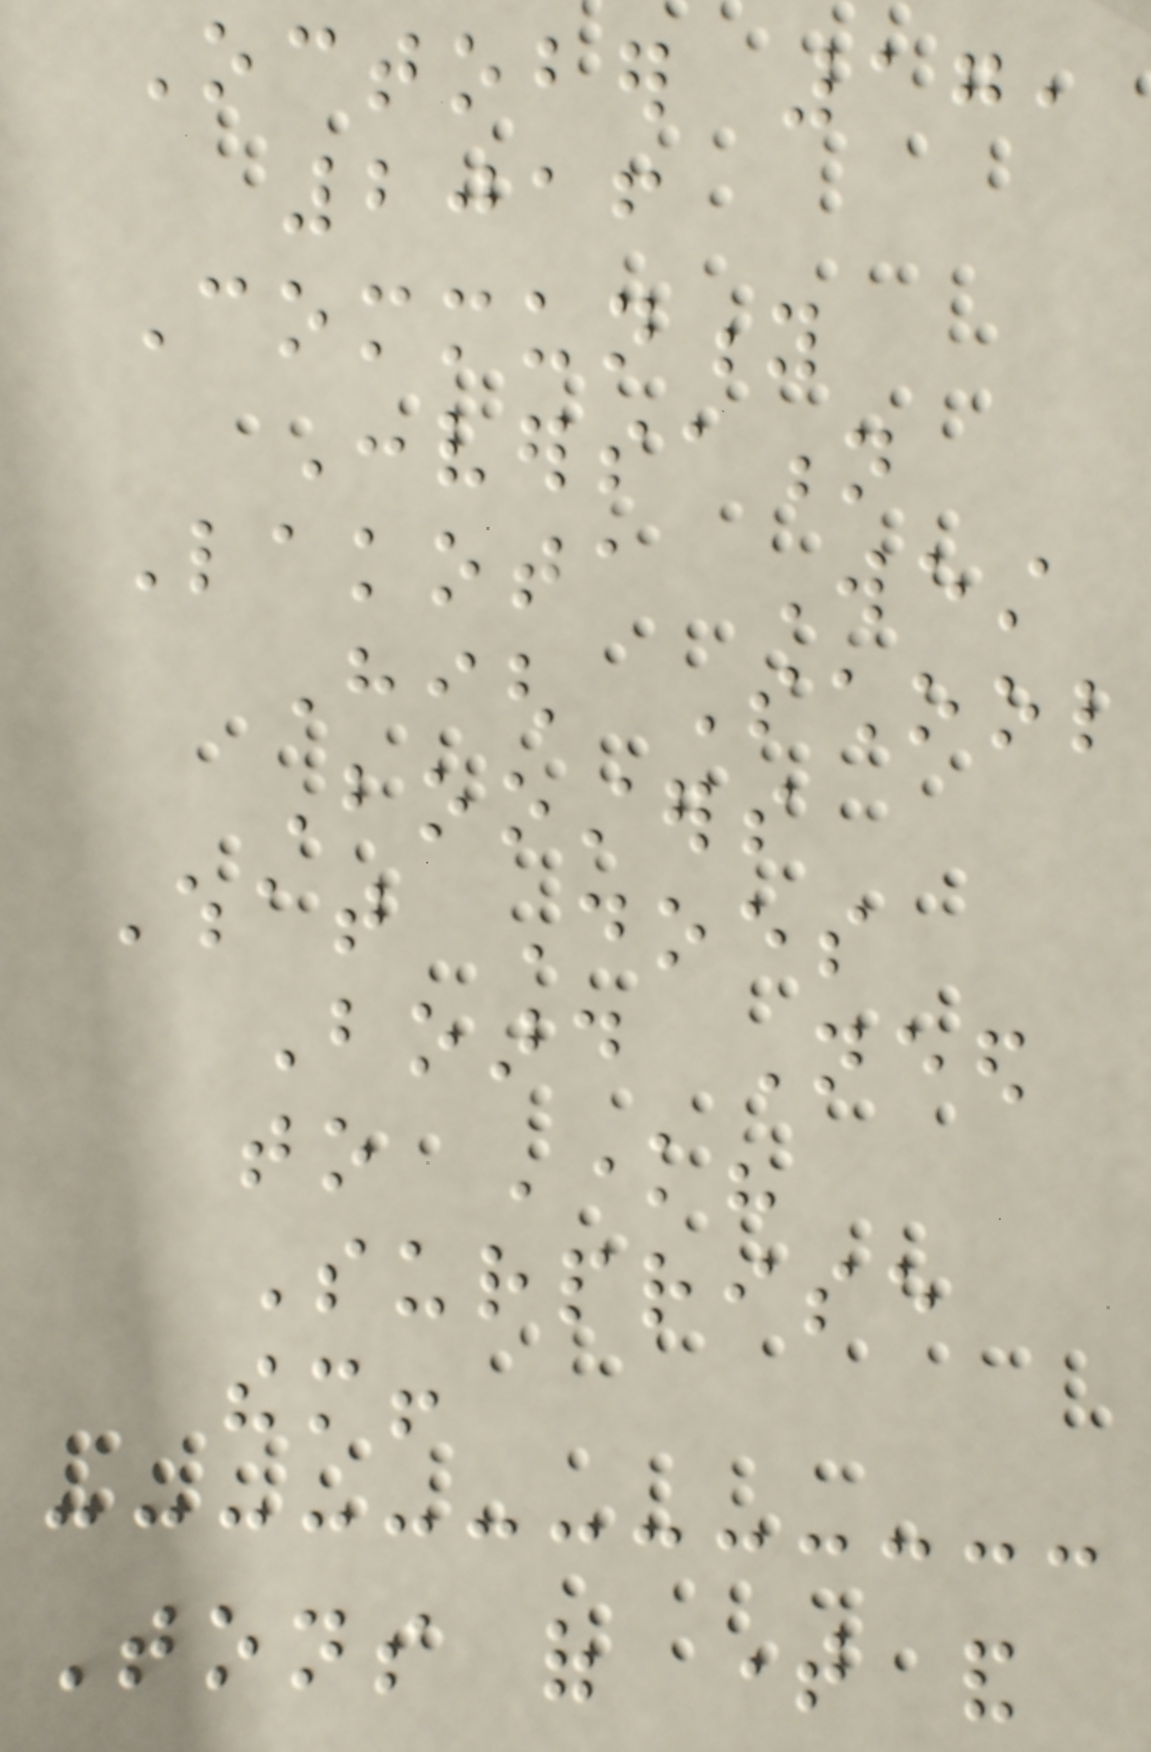October 17,
2016
Community
Conversation
Lakota West
High School
Boosters
What Does
Board Need
to Know?
Surprise
them!
Tons of time and
